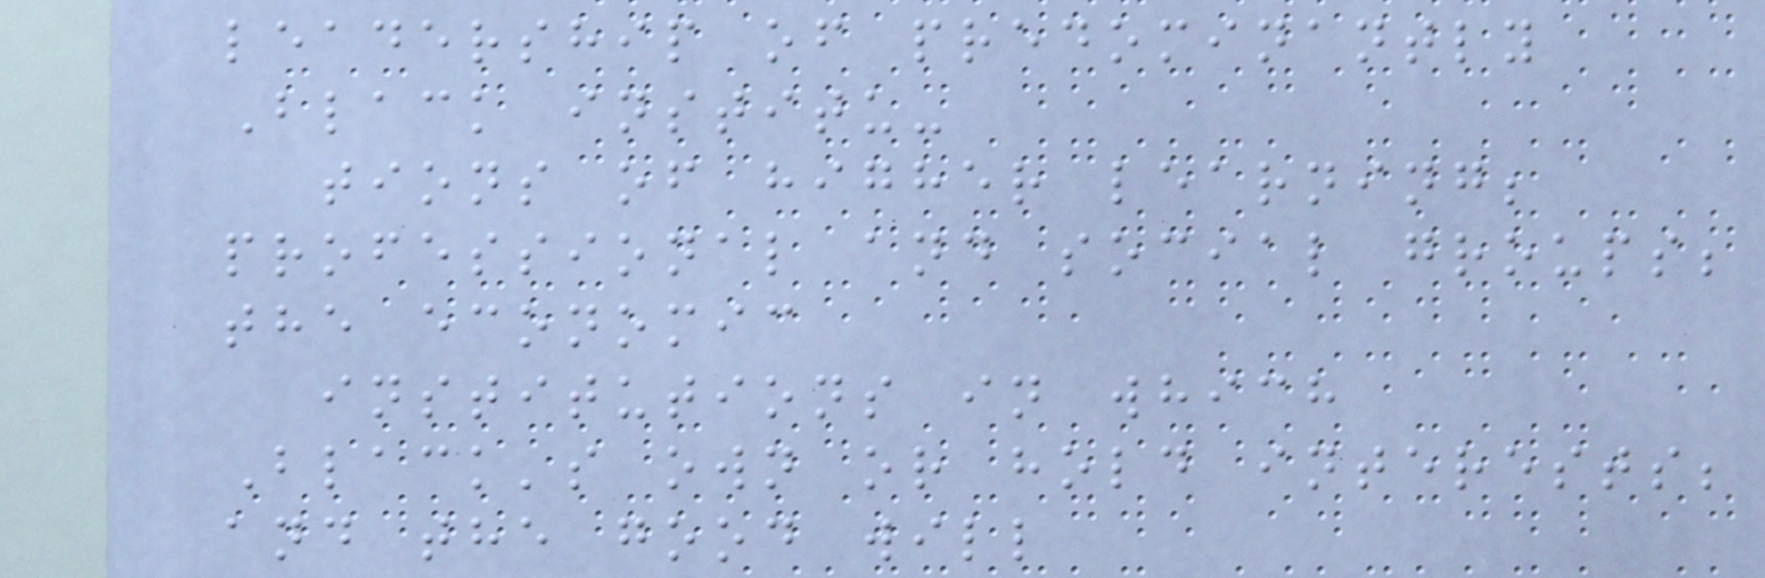leadership of predominantly
Black institu-
tions of higher learning;
professional and social groups;
the economic
institutions in which
Black's own or hold interests;
and the good will
